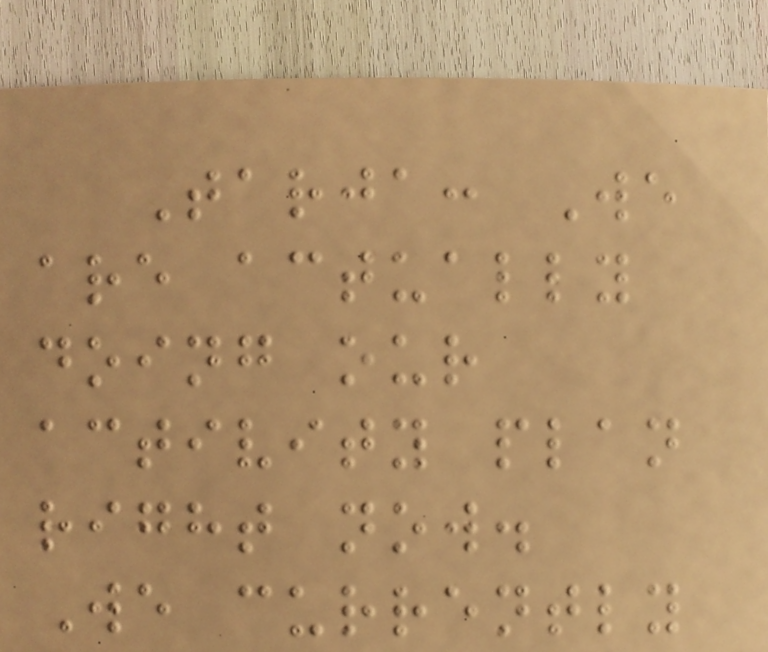Tarja: We
are actually
doing our
activity plan
right now.
We currently
